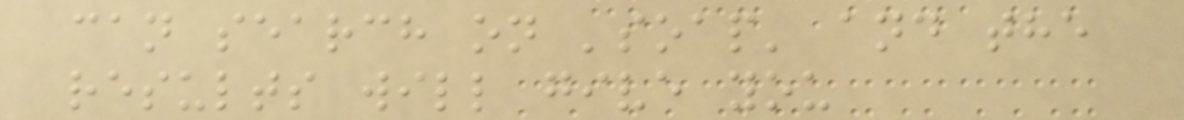can search on 'soap' and the
results will give you
